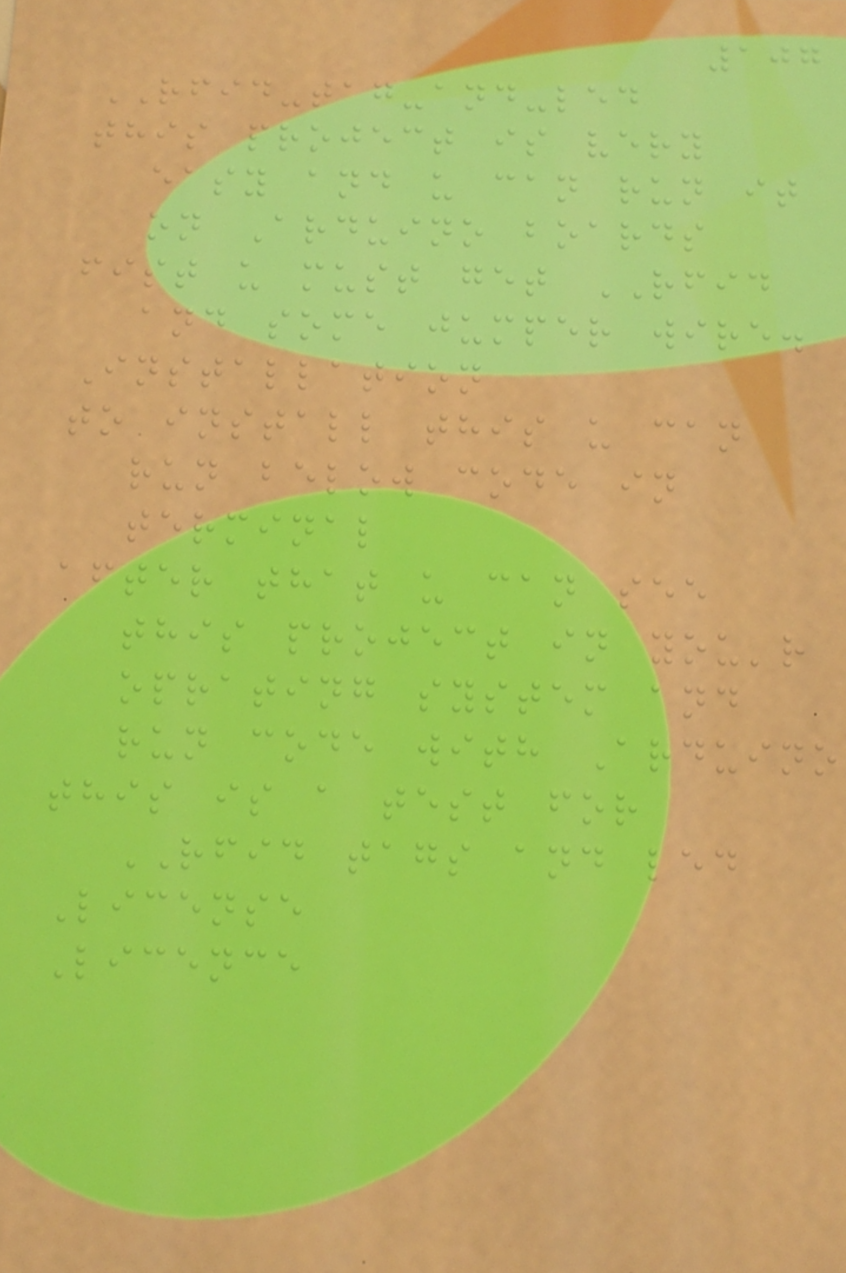107
RFID-tag-and-led
this project is very
easy and u can run it
on Arduino boards
fist u must get RFID
and some jumper wire.
Installation
to install this u can
run below code in
terminal
after that u can see
this project in you'r
oprating system and
run code with Arduino
this is a test for
RFID tags and led
License
Licence
